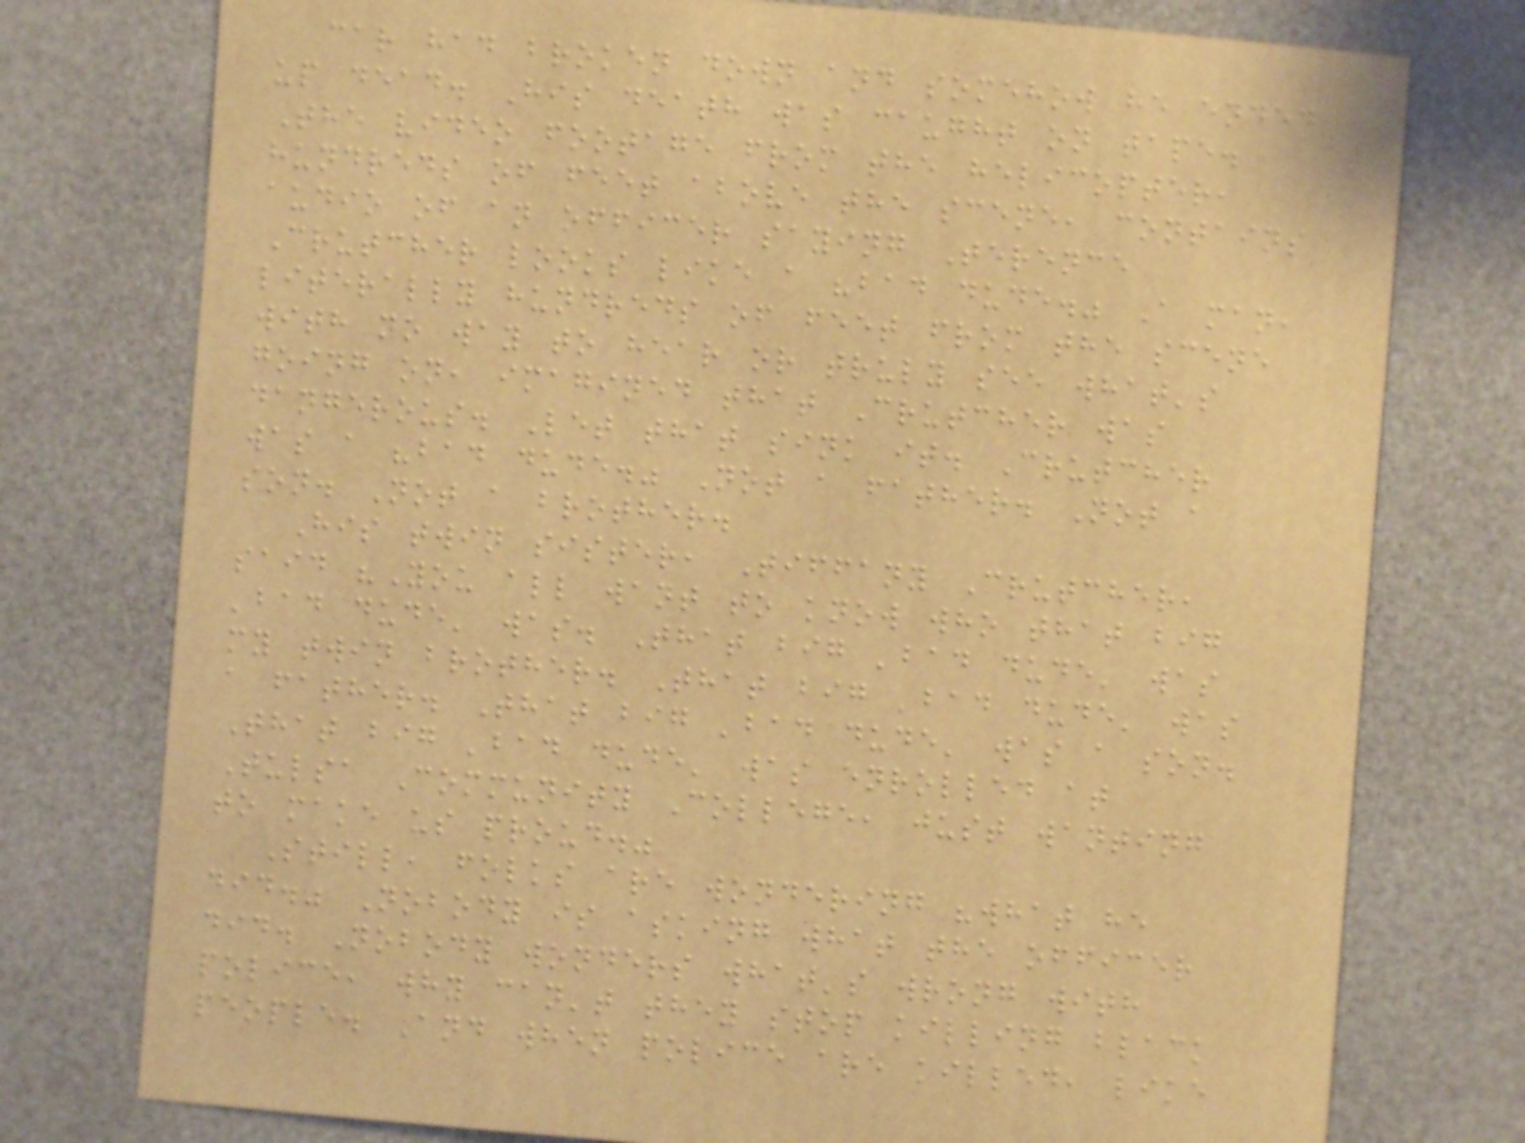car had broken down and somehow he ended
up dead. His death was caught on tape.
The video footage from the helicopter,
hundreds of feet above the scene, contains
audio of an officer saying Terence
Crutcher looks like a "bad dude." A man,
literally hundreds of feet from the scene
with no way to hear or truly see what's
going on, imagined that Crutcher was
dangerous. Let that sink it. Crutcher
was a "bad dude." Not a father. Not a
son. Not a brother.
His twin sister, Tiffany Crutcher,
said "You all want to know who that big
'bad dude' was. That big 'bad dude' was
my twin brother. That big 'bad dude' was
a father. That big 'bad dude' was a son.
That big 'bad dude' was enrolled at
Tulsa Community College, just wanting
to make us proud."
Still, folks are wondering "what he
did." Nobody is asking what the officer
did. Nobody wonders what's wrong with
police, why can't they stop killing black
people. And when police are killed, like
